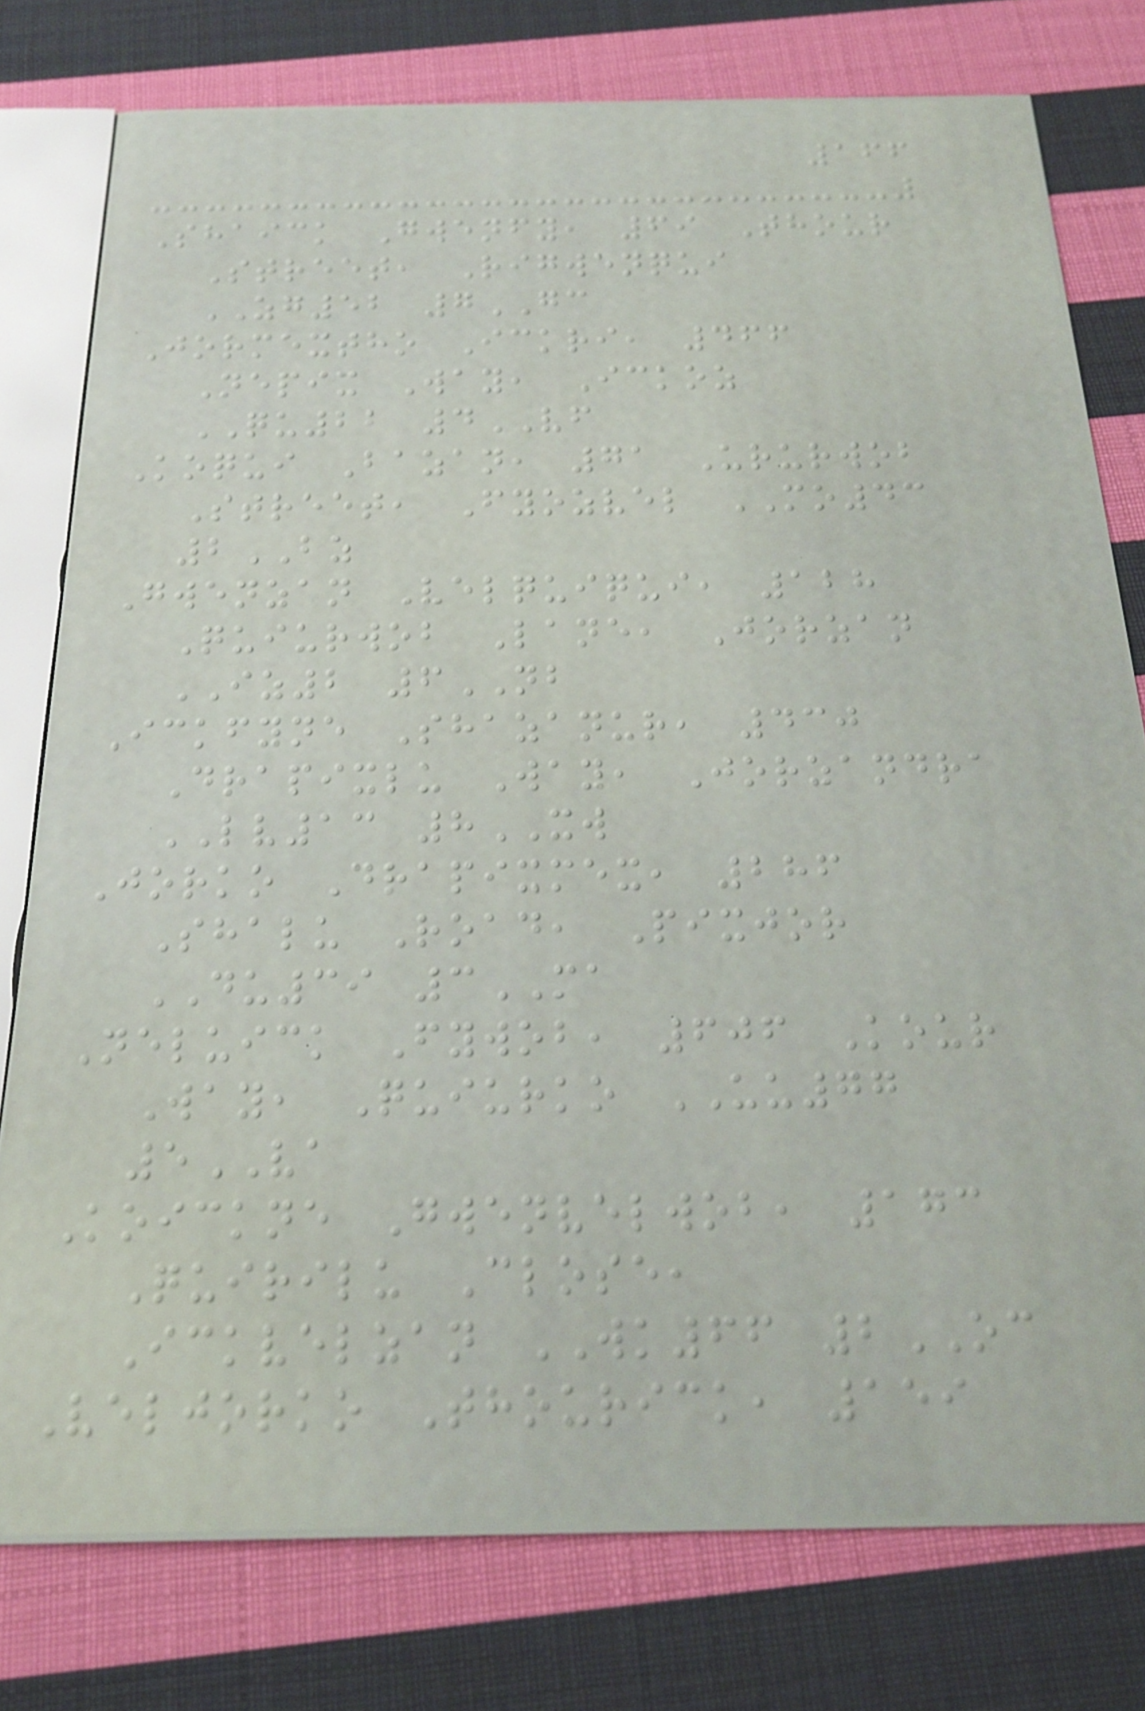166
Shaick Gwenfy, 69 Thour
Street, Rigwenqui
ZG52 7GC
Jormextho Ickri, 466
Nepix Way, Ickoz
QU22 4VF
Koqui Bazan, 71 Ururwob
Street, Fyozvel MO43
2BZ
Gwenzan Velquiqui, 128
Quiurwob Lane, Jorzan
IZ2 6NB
Ickfyne Shazanur, 430
Drapixlu Way, Jorzandra
LV13 8XW
Jorko Drapixmex, 286
Shalu Road, Pixjor
DU39 3MA
Neluick Fywob, 606 Kour
Way, Quiurko UU77
5VA
Koickne Gwenvelwob, 173
Quirilu Close,
Ickvelzan WK66 2OC
Veljorko Thourick, 159
